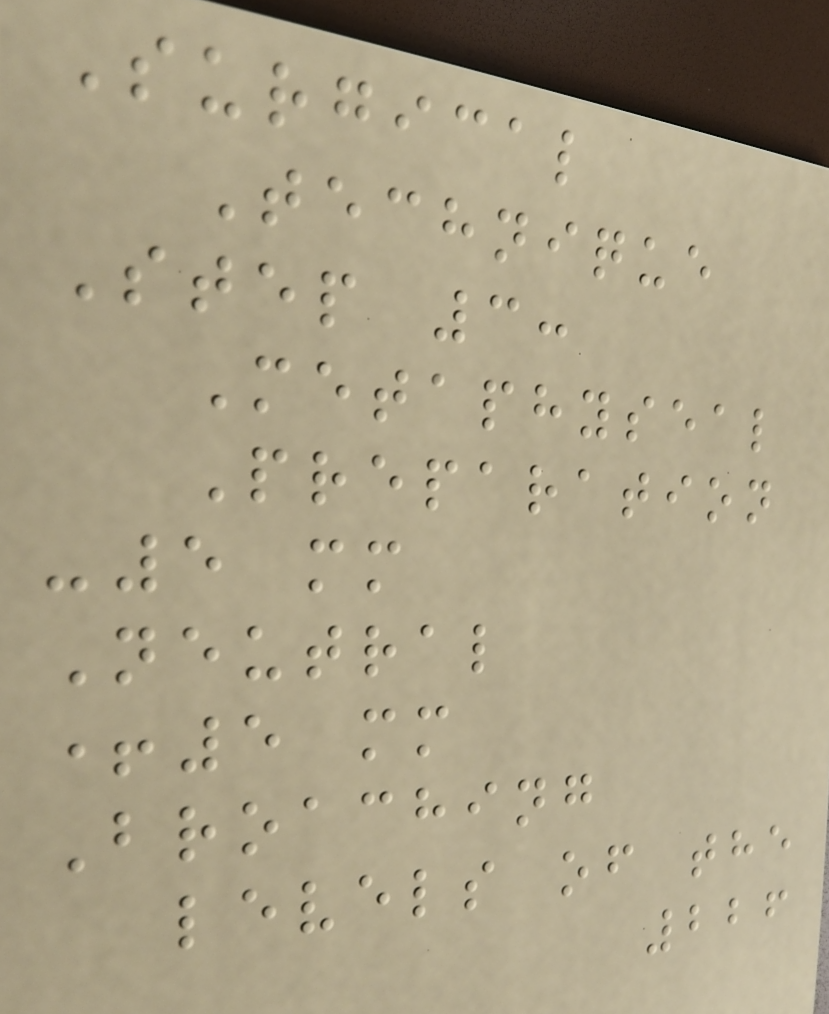Surgical
Technique
Step 3:
Metaphyseal
Preparation
-5 mm
Neutral
+5 mm
Broaching
levels of the
226
